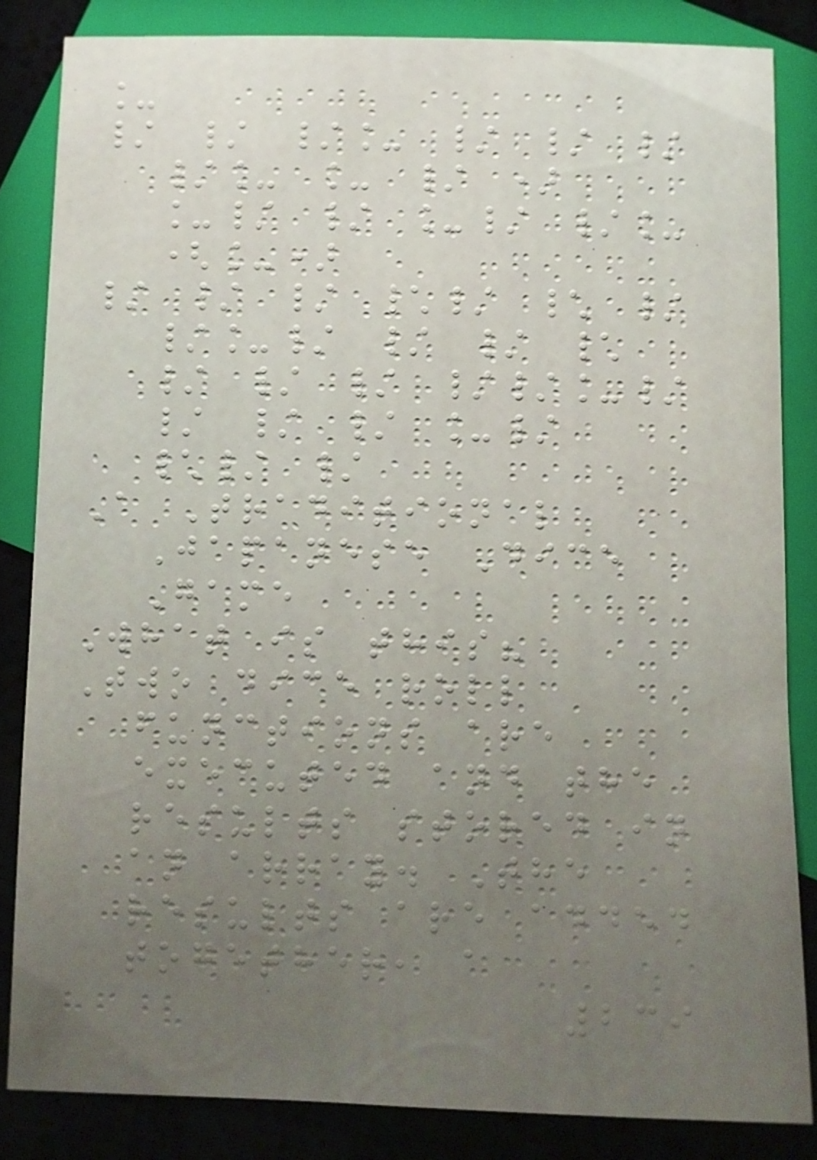_
/ / /_ / / /
/_ _ / )
_/ / _/ /_
(_)
/ / / \/ \ /
/_/ / / \
/ / / //_/
/ / / _/
\/ /
A Traditional
Japanese Dice
Game
What is this?
Two dice roll
functions are
executed and the
results stored in
an array. The
results are added
together, a
239
